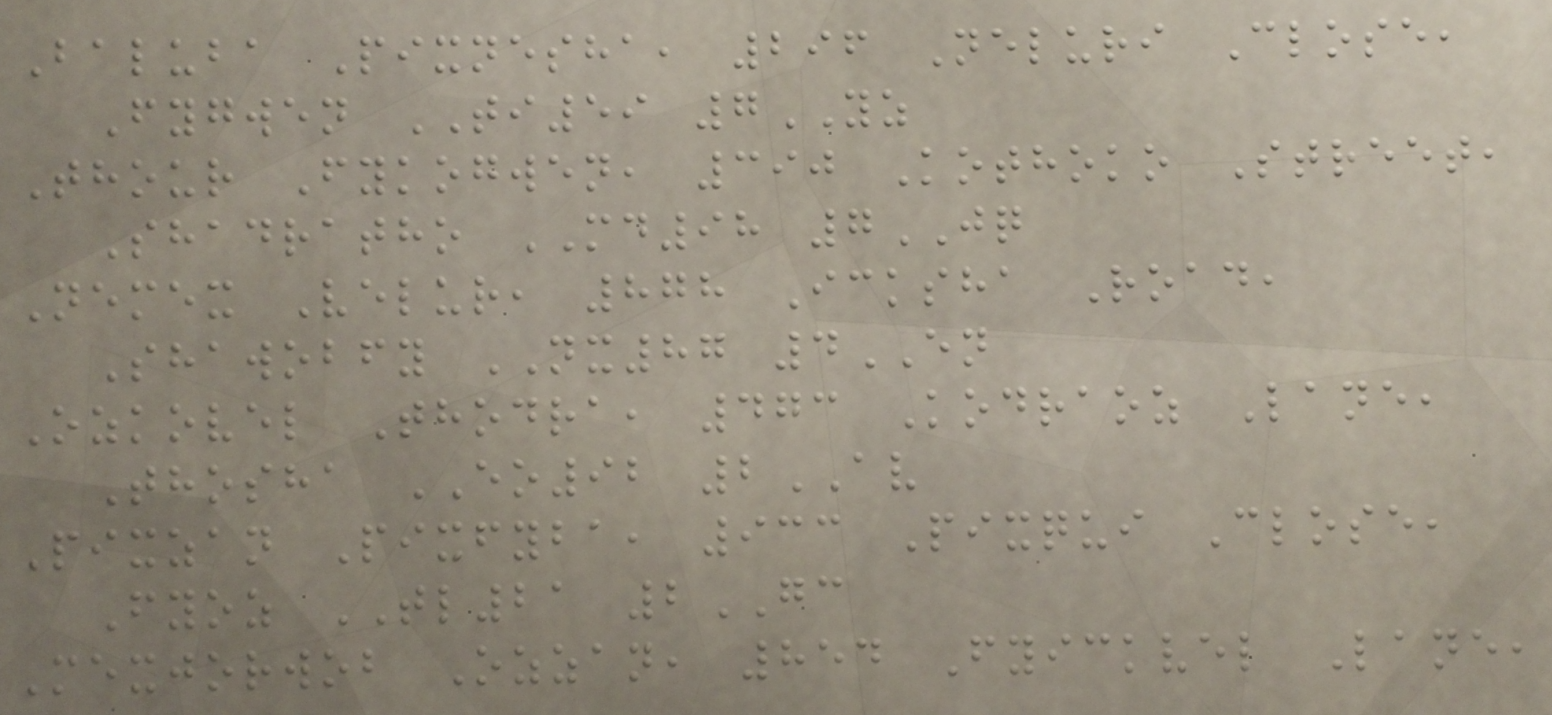Baluba Pixnesha, 296 Neluri Close,
Fygwen TI59 7YZ
Thour Fykogwen, 390 Kothoko Street,
Shadratho MD98 7JQ
Nemex Velur, 878 Icksha Road,
Shawobfy NX87 4EN
Ozkovel Thodra, 473 Kodraoz Lane,
Thosha EO92 2AV
Pixzan Pixfyba, 933 Pixqui Close,
Fyoz TL21 2GC
Mexjorwob Ozzan, 854 Fyickvel Lane,
